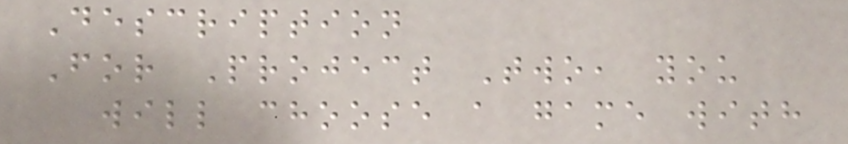Description
For Project Two, you
will choose a game with
